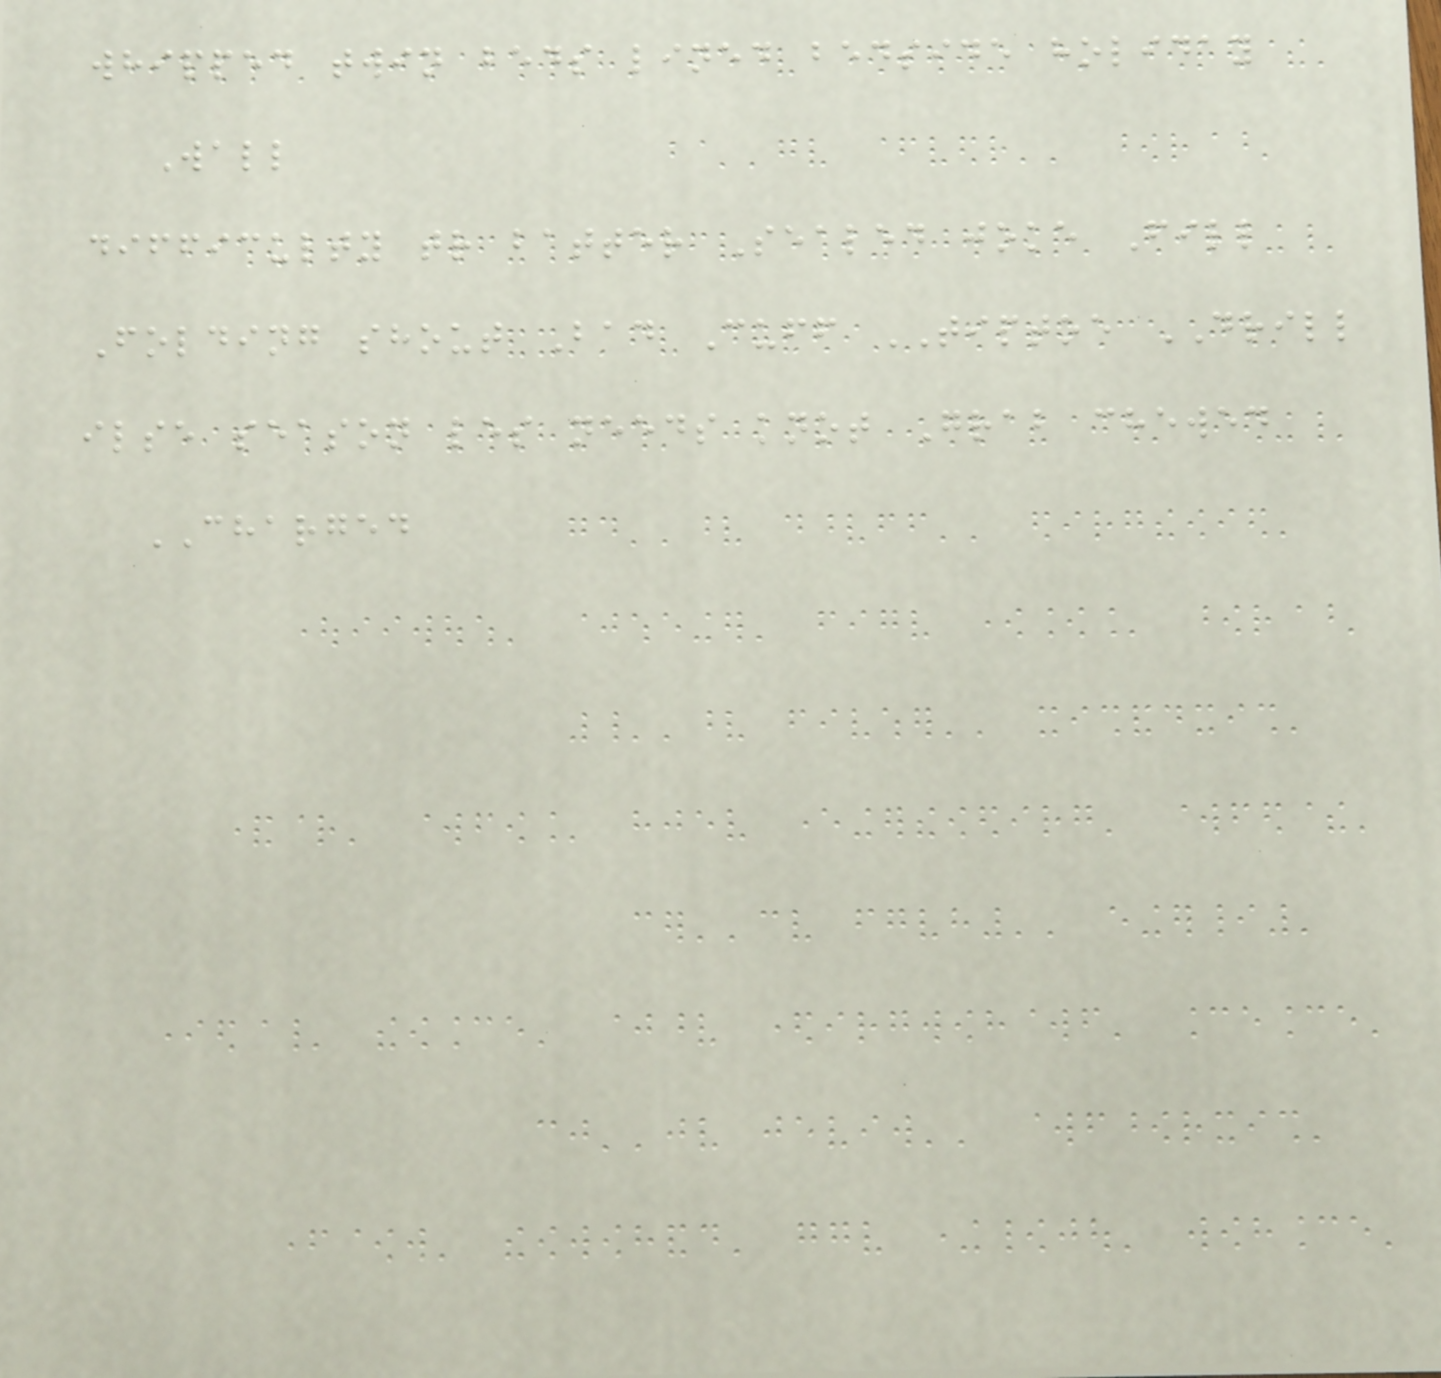whipped twin beds lined bedside holiday
Wall
difficulty tr batter Sealed joke Fill
Folding shout Bad Cuff TIPTOE DRILL
ilse season les needs knot Grab chewed
CHARGED
